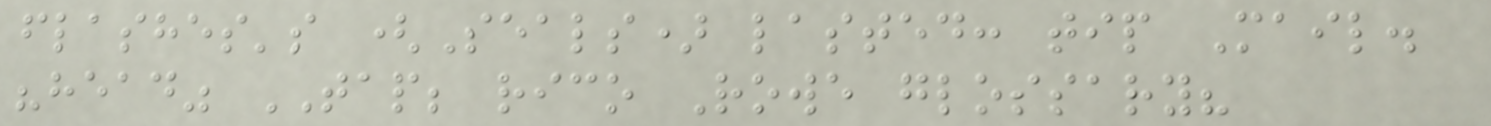flashes's (Seals) lasted: tip Mail.
"head" TAP; rico Rowe glossary?
